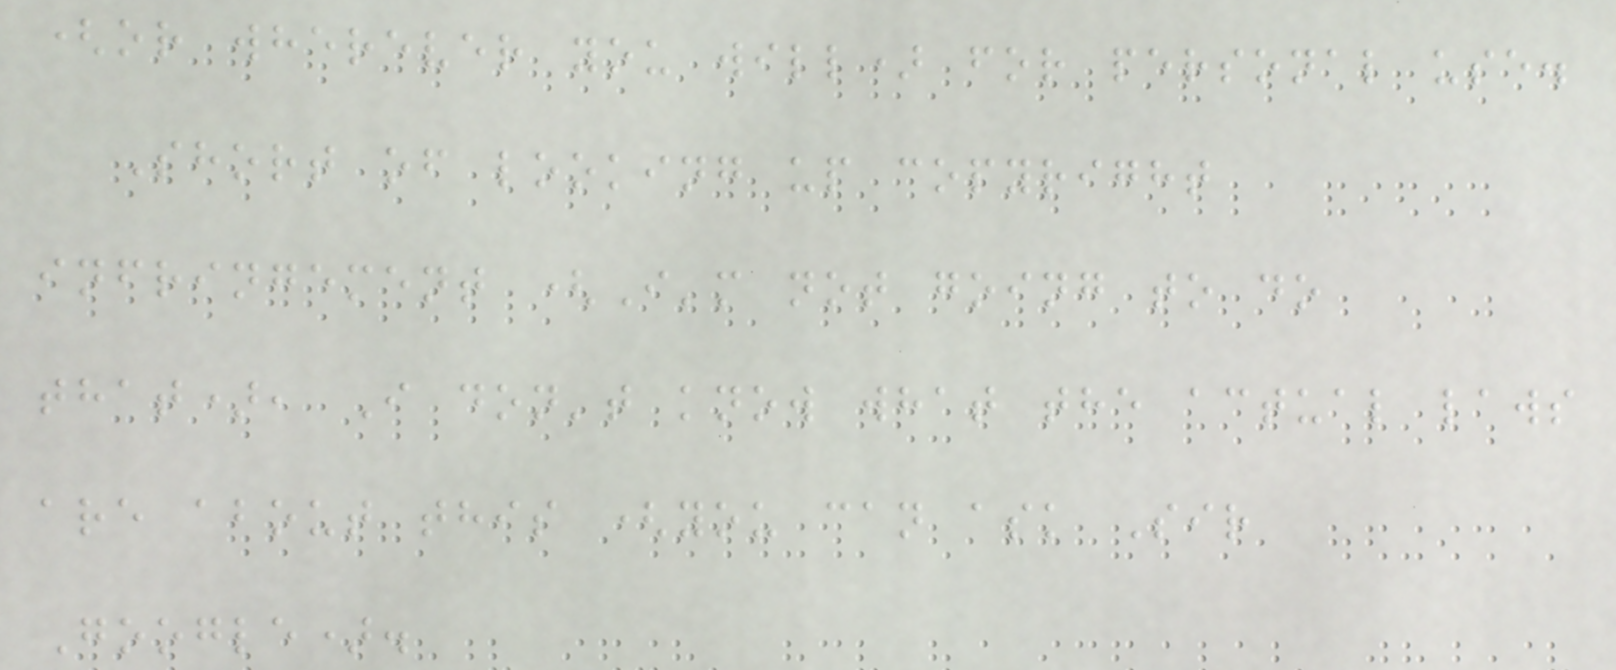(or wherever you will) for personal use.
Short of looking up copyright
infringement (I'm not going to do
that), I don't know what the actual laws
are about this (you can ask Sir
Google).
